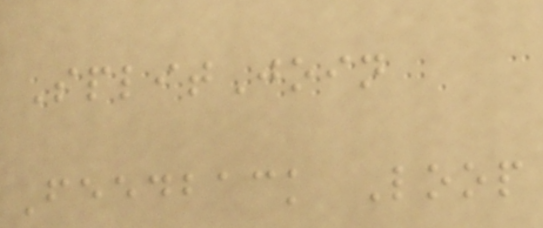SplitJoin
Feedback Loop
